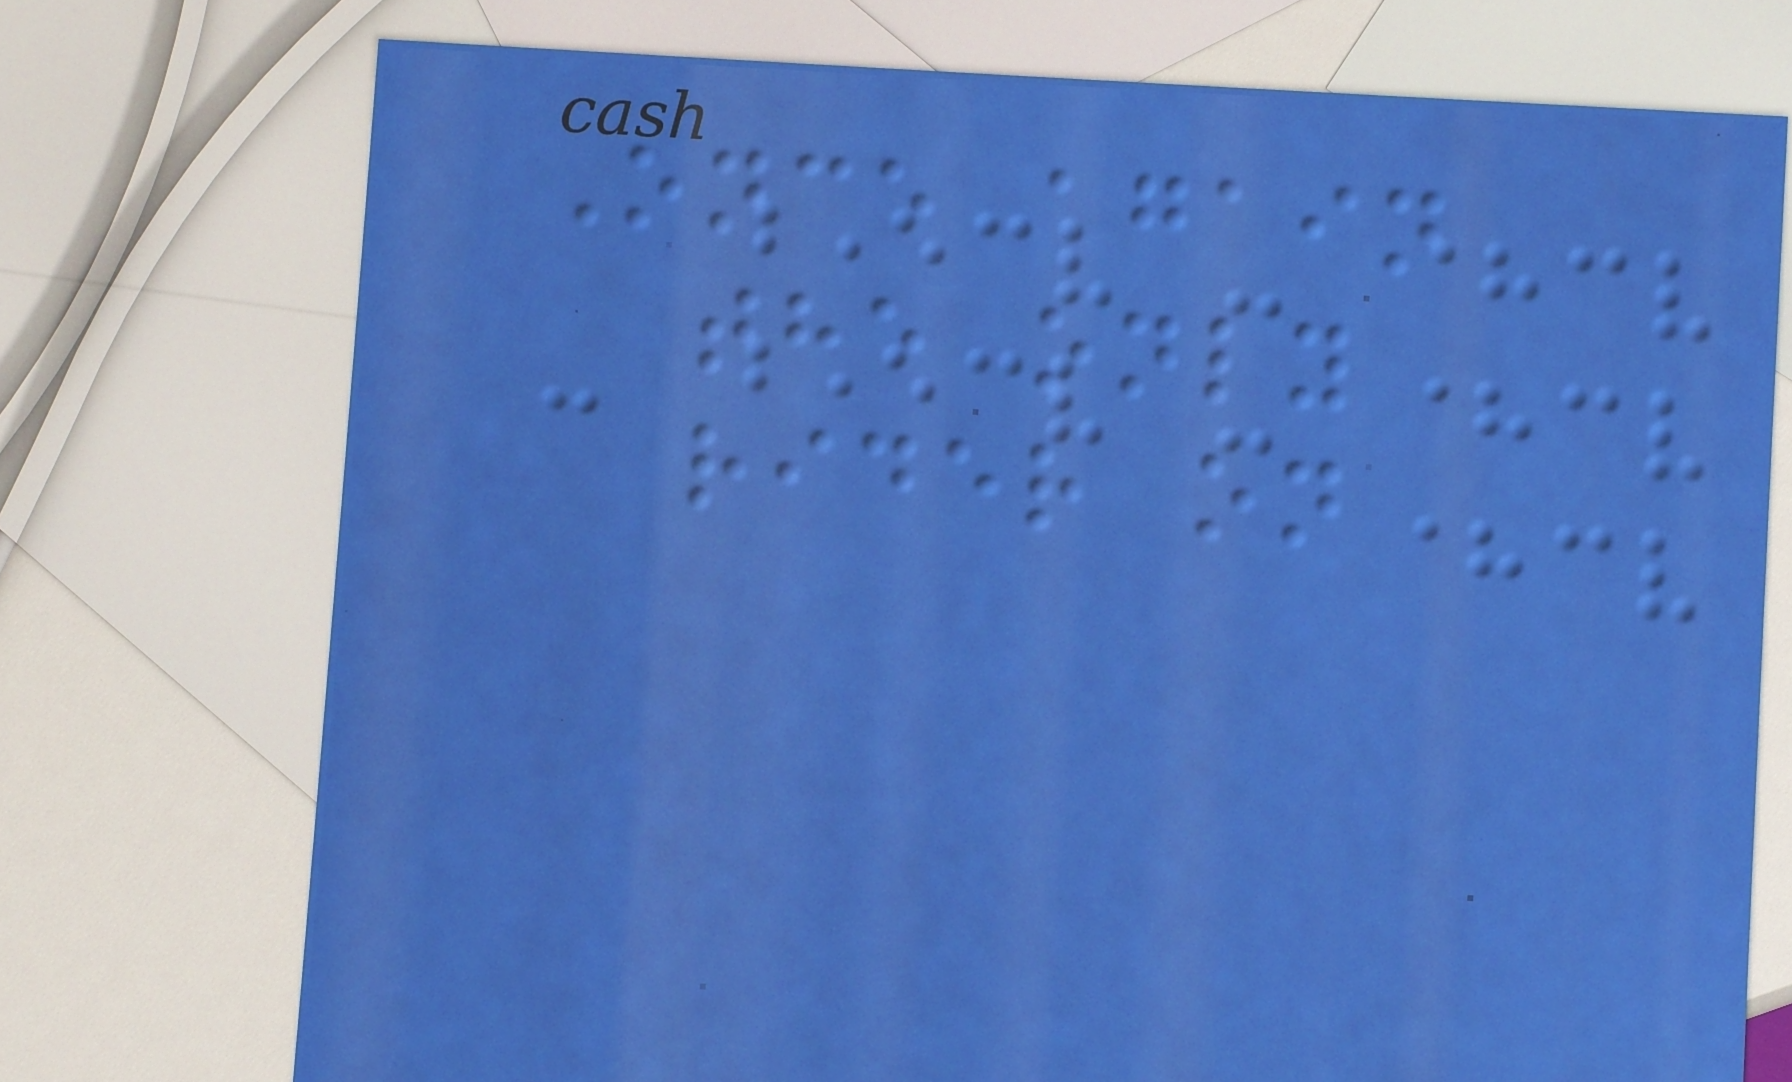Once again
the only
rider on
